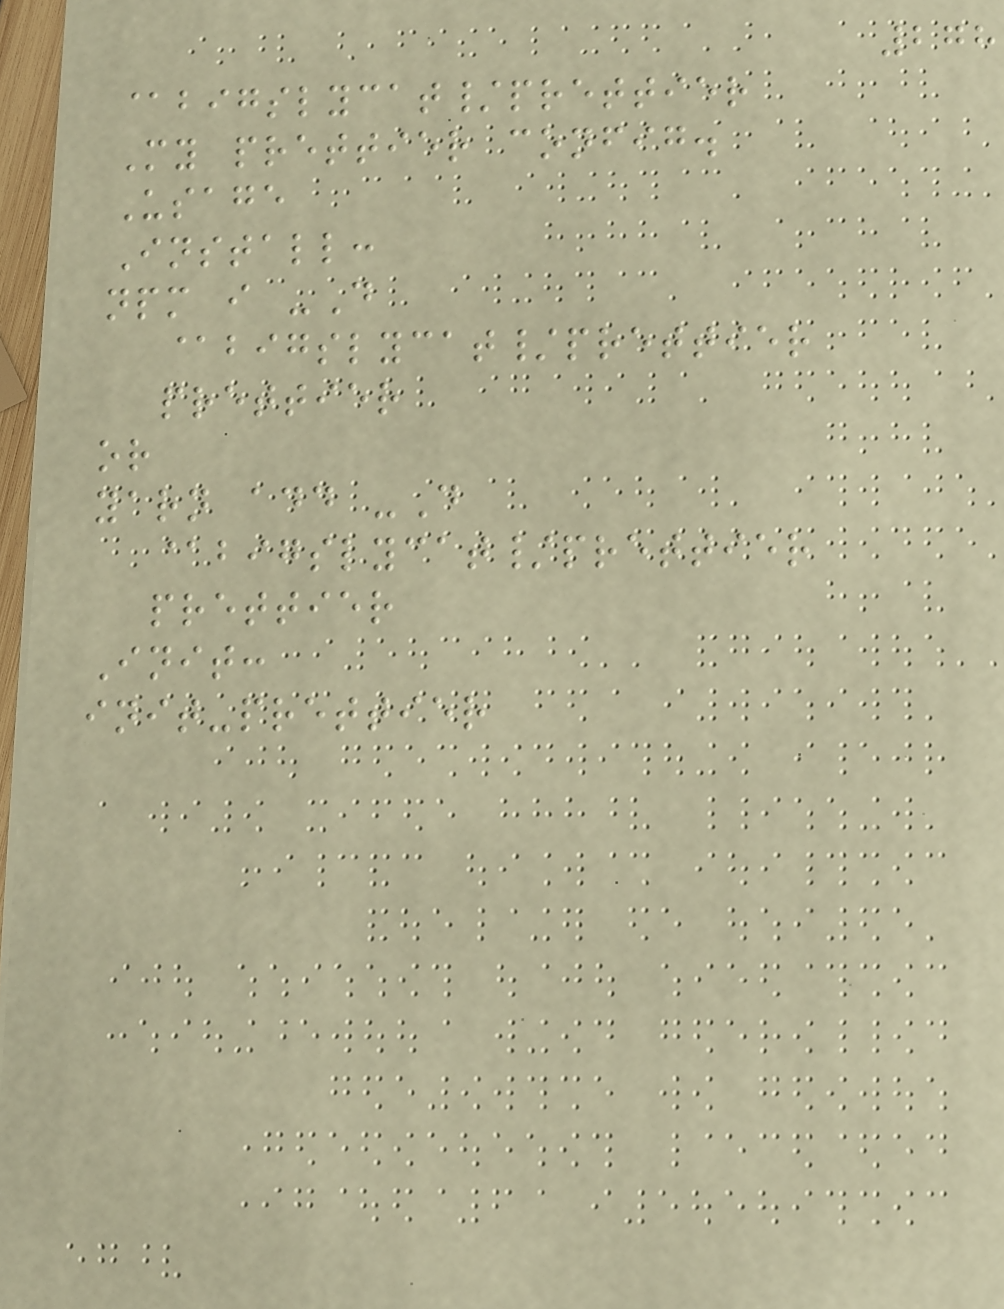278
@bigslycat/prettier
My prettier config.
Usage
Install:
npm i -D
@bigslycat/prettier
prettier
or
yarn add -D
@bigslycat/prettier
prettier
Init:
init-prettier
